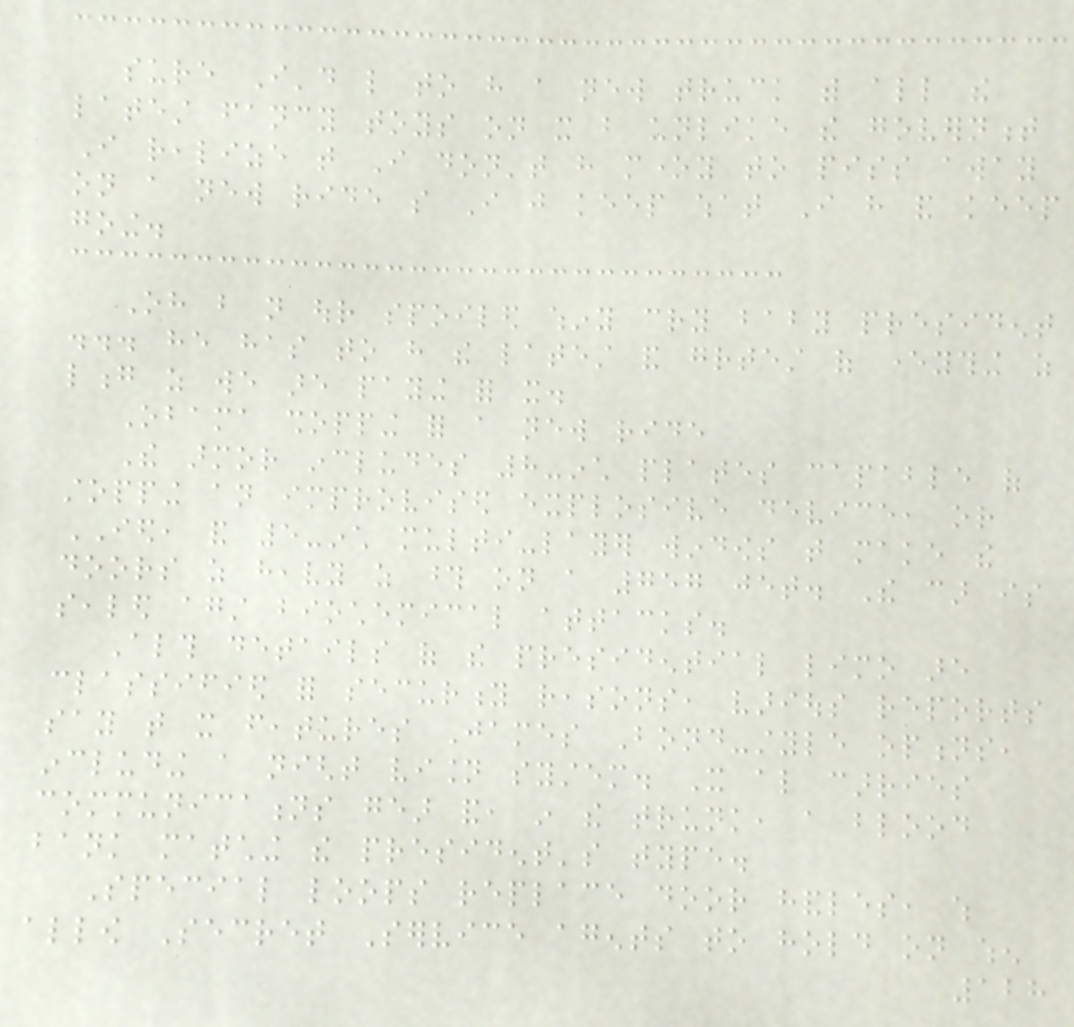sure I'd like to have a new truck with all the
latest fancy toys on it but unlike the government
I realize that I don't have money to piss away
on a new ride so I just keep what I have and keep
going.
Oh but not our spoiled whiny cry baby president
... he has to have the latest and greatest of everything as
long as we are paying for it.
Obama shopping for a new ride
The armor includes 8-inch plates capable of
stopping an improvised explosive device, or
IED, and 5-inch multi-layer windows that make the
doors as heavy as those on a 757 jet. The car is
sealed against biochemical attacks.
Although details of the presidential limo are
classified for security reasons, various reports
say that it features James Bond-style options,
including a night vision system. It also carries
communications gear and, in the trunk, a blood
bank matching the president's type.
Special loops replace door handles, which
allow Secret Service agents to hold on when
128
